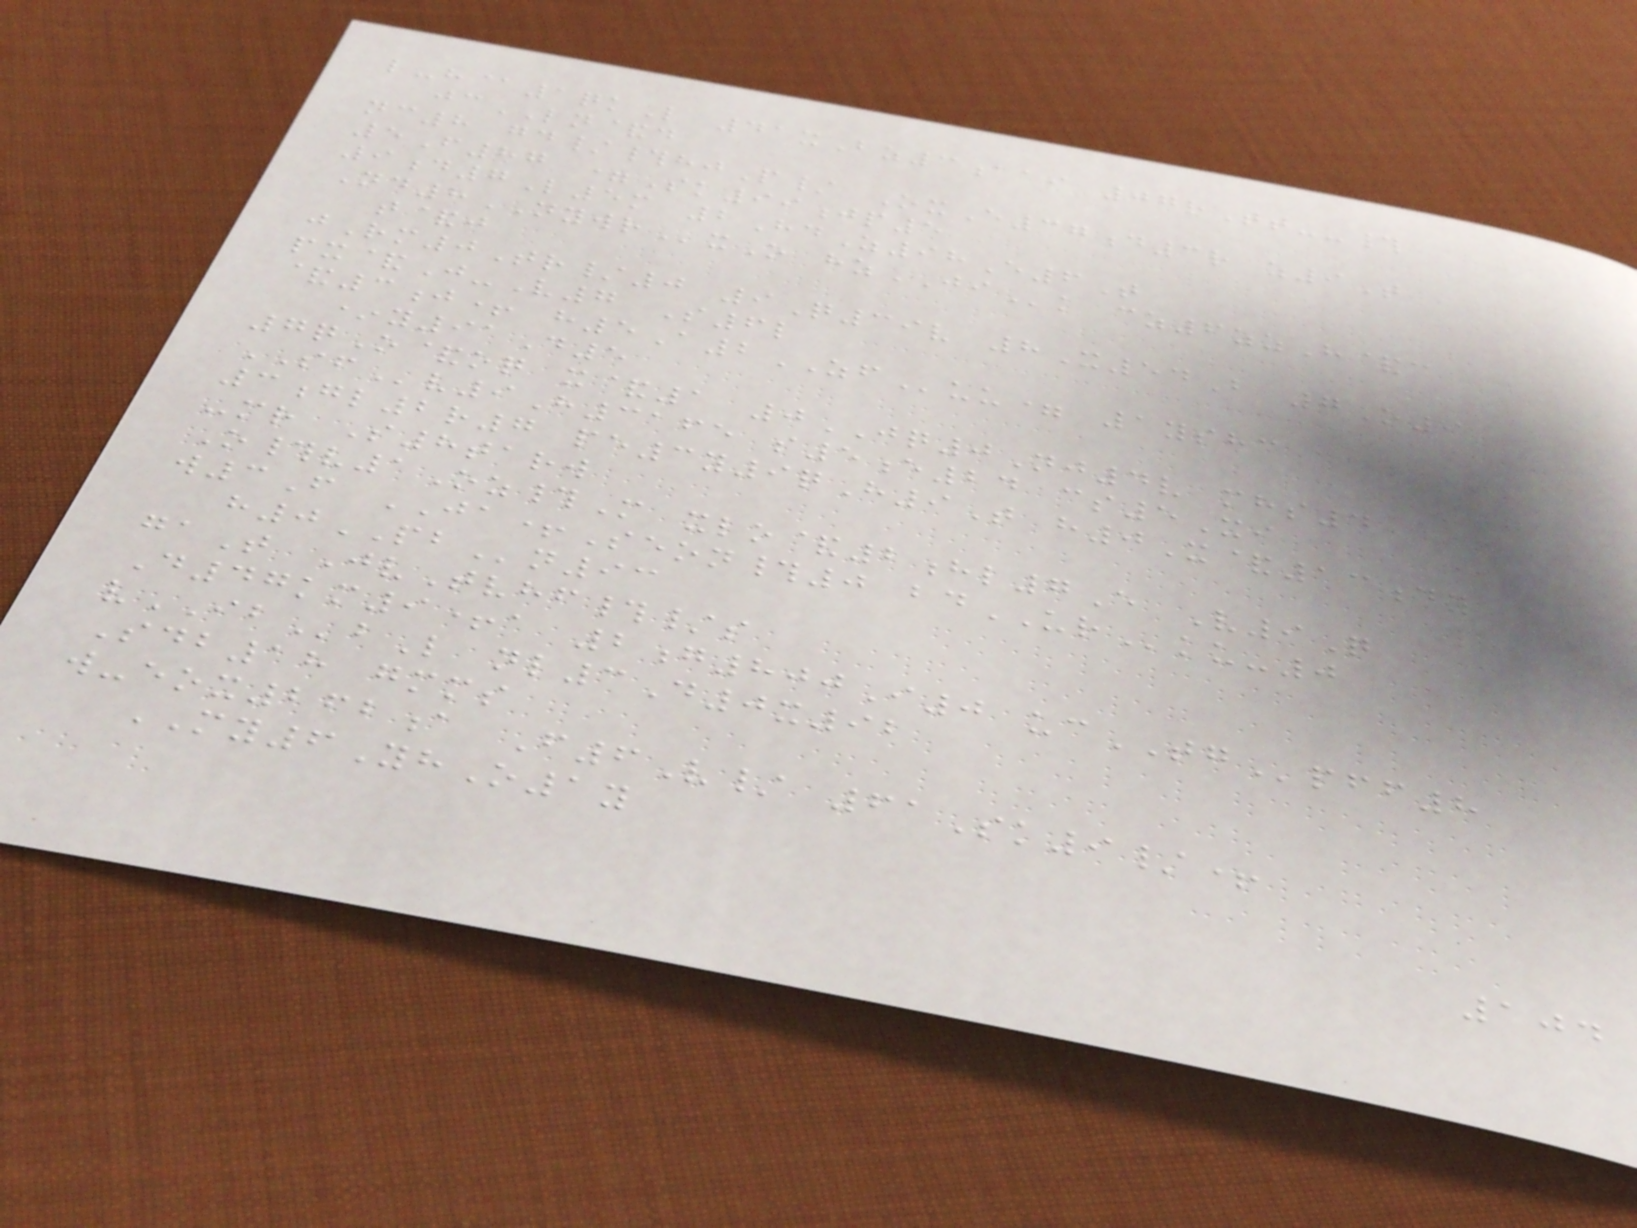l-h@1qkL 41xBz3aai 07rTt--#
jcLN&d
nc8 gd/#hjP/ OxE37d3r z9T
5F87 =Sk99jp5
9d7L5m 2HdZ98E6T
Nd8NYWRxO hzJIk cz6zzH&c
t&j
jRm0Tr/0 9Q39v 8X54B 7O9
px&J-V7 S6l
&3j+ h5A2ZFuu= 1yshc
*y91D5
7qO&oq x&1 0JQ0Nj4v mhs4
SFv9H3165 s5e24 cs5Xi
3gl2r7 pe3y9qH9T h0X&13dy
-mr S8tarw
O#v1Oz#M xlo&2hl7E V9Q
w3F JA+Seon#0 bdURku-0
h0PBn93
gaT JvTvhf#/s
D47km9+a 2g800I0 ucTGpff8
vIBbL nl3D0x92
Sdb18 gmms
w-eox262a F6V/ 61Sk9/+
MY6YhO1y
104
